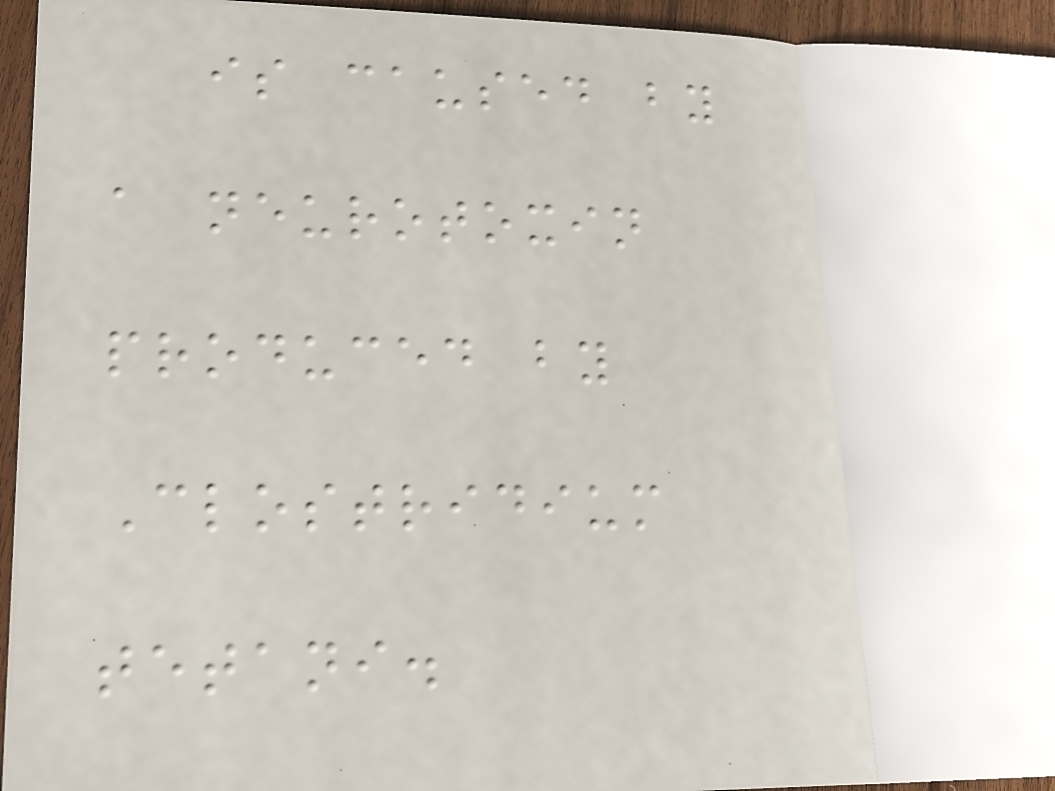is caused by
a neurotoxin
produced by
Clostridium
tetani.
